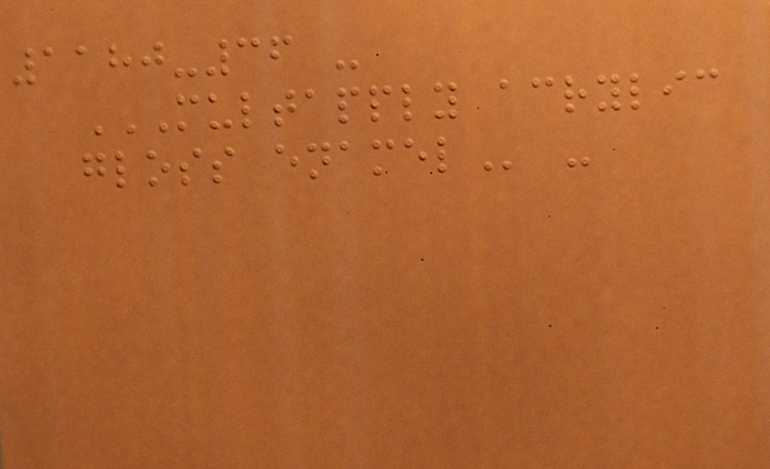1180-36 -
MULTAPPLY ACRYLIC
GLOSS ENAMEL -
